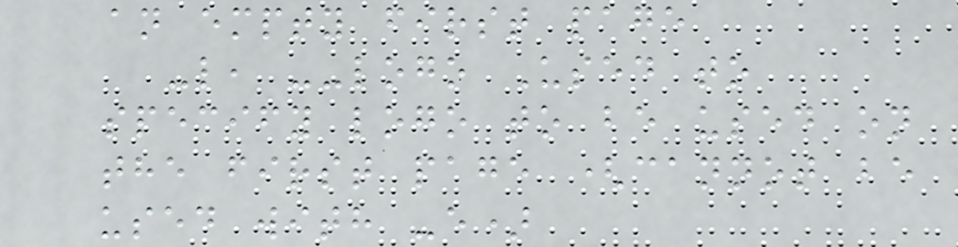an empty first page
-l, --logo Used to
specify logo to be used on
the first page (cannot be
used with -e)
